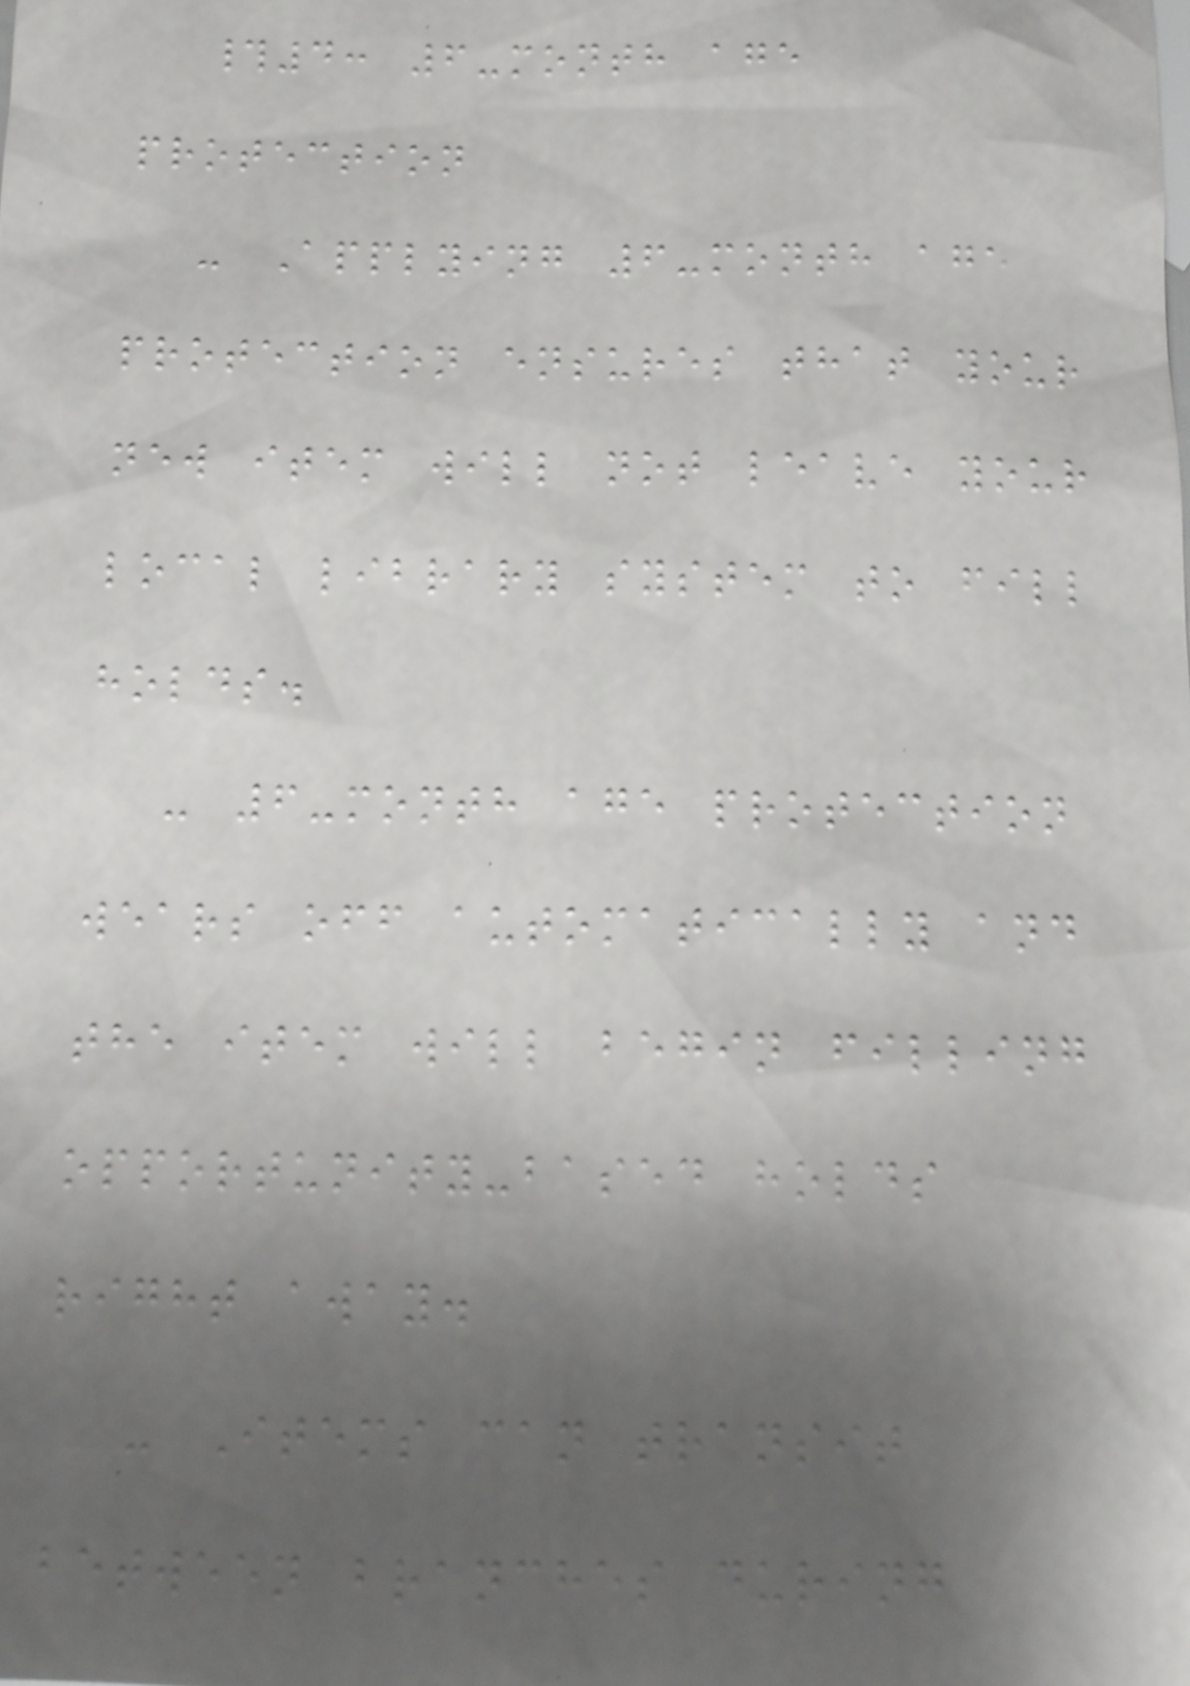#4: 6-month age
protection
- Applying 6-month age
protection ensures that your
new item will not leave your
local library system to fill
holds.
- 6-month age protection
wears off automatically and
the item will begin filling
opportunity-based holds
right away.
- Items can transit
between branches during
